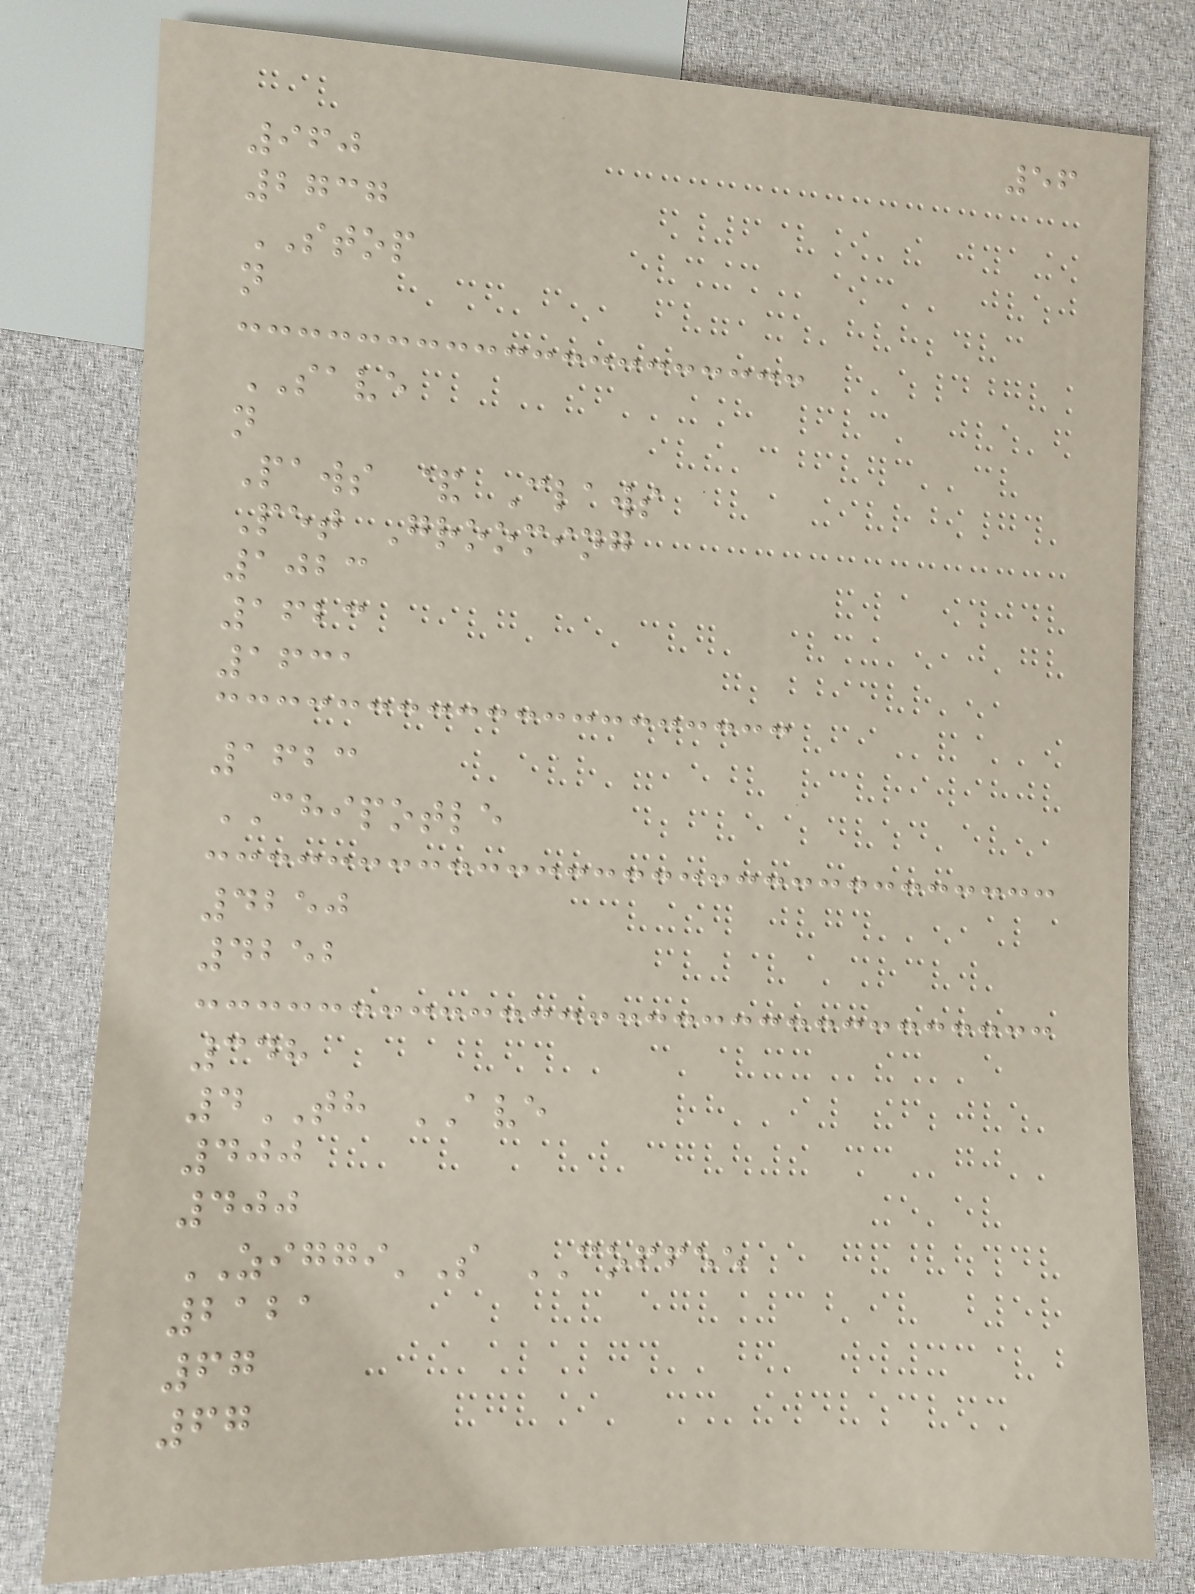56
960
2737
STOP
n
SAVE
n
Paws & Claws
Pet Grooming
1023
1623
1631
1623
CHIPOTLE
4250
4252
348
4TH AVE
400
400
ZIGGI'S COFFEE
2121
67
67
